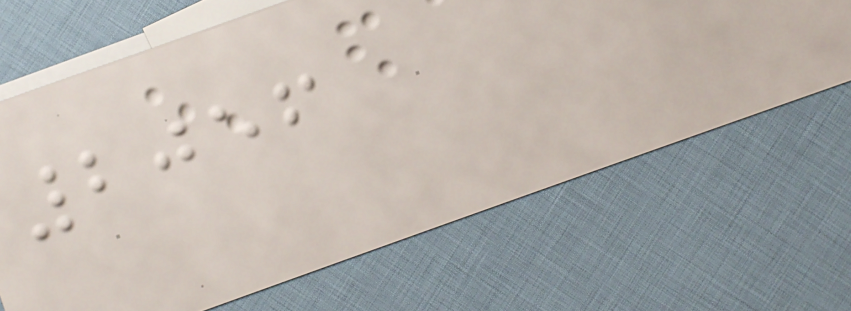2056
